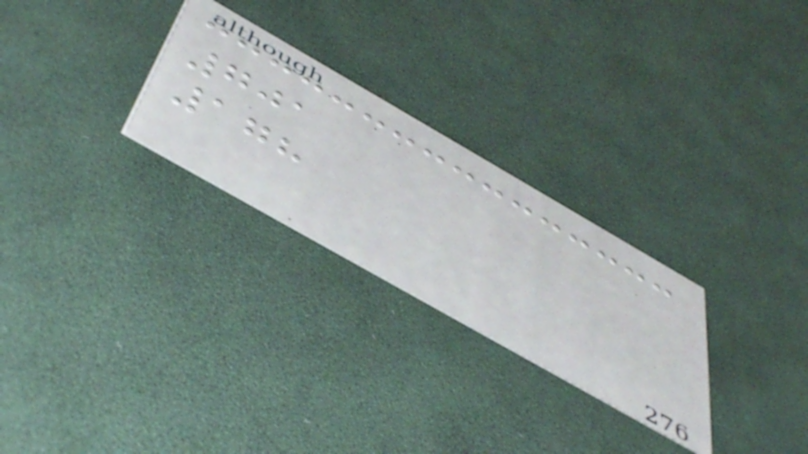701
178
